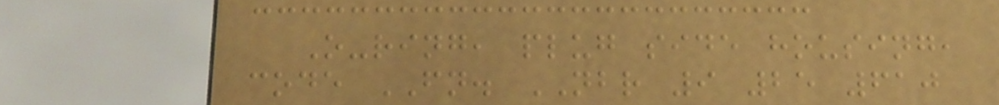O-ring, plug side housing,
code FN. NBR 9 25 610
